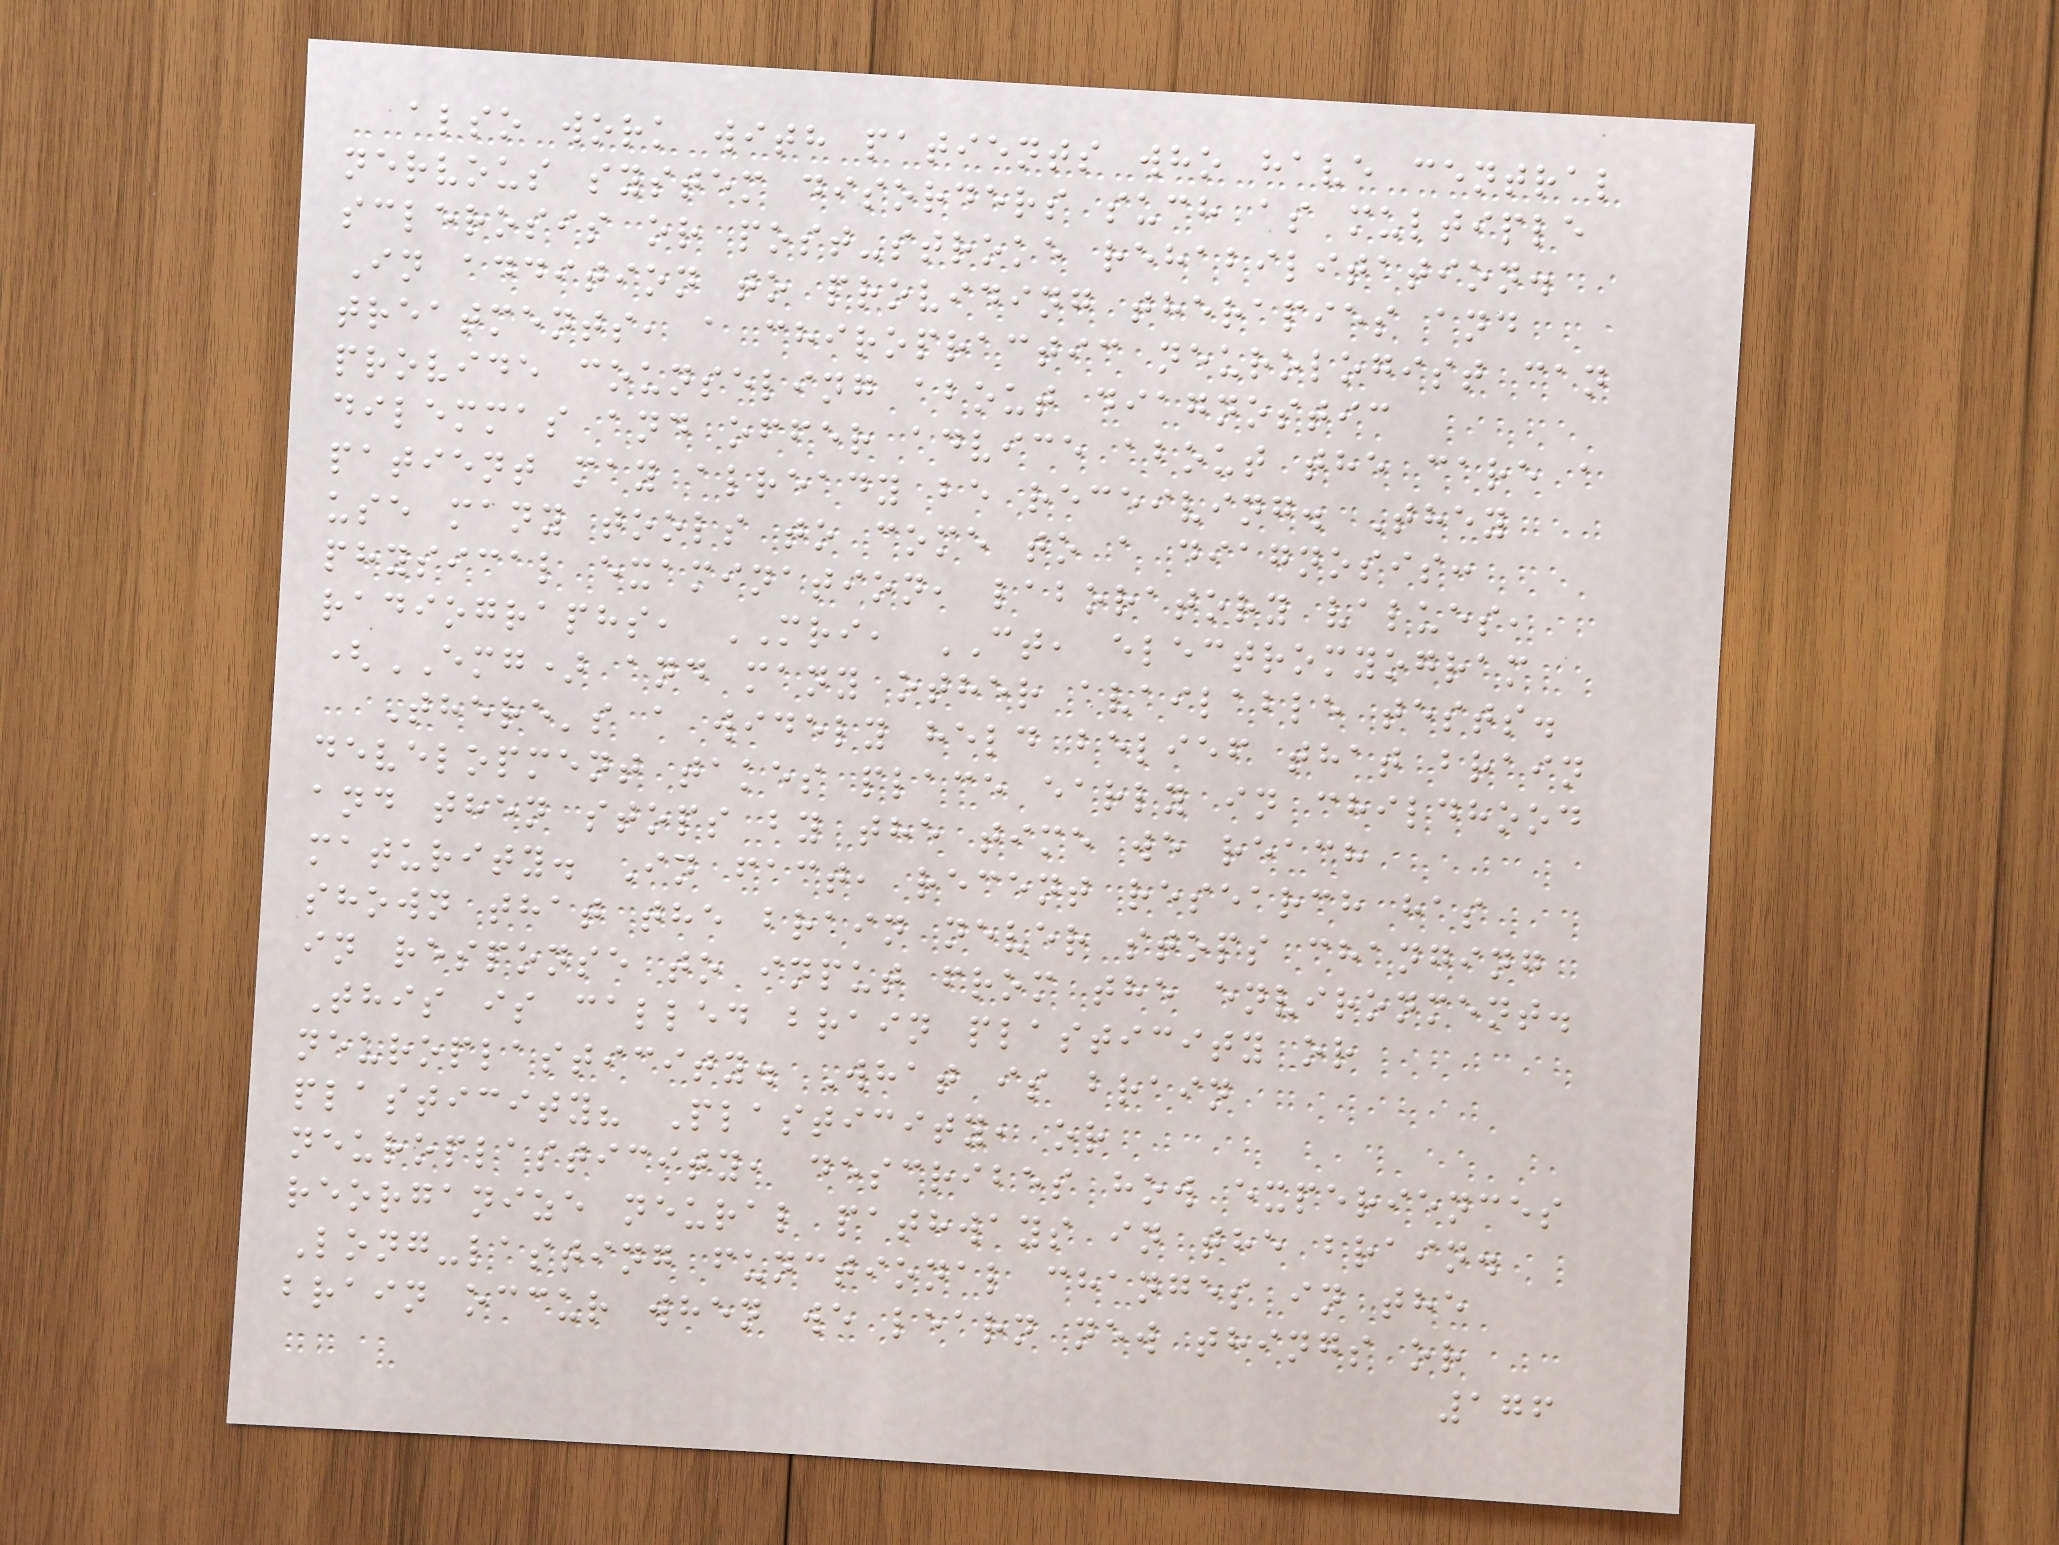also work with patients who have central
nervous system disorders such as multiple
sclerosis or post-stroke rehabilitation.
In addition to providing therapies and
treatments, a chiropractic neurologist can
provide counseling about diagnostic
dilemmas and offer advice about the care a
patient may already be receiving. They
use many tools to come to a diagnosis:
physical examination, laboratory values,
radiographs, MRI, CT, electromyogram
(EMG) and many other available tests.
There's a widely held belief that brain
development takes place early in childhood
and then stops by the time we reach
maturity. In fact, recent research has
shown that the brain never stops changing
in response to input from the environment.
This is called brain plasticity or
neuroplasticity. What is brain
plasticity? Plasticity, or
neuroplasticity, describes how experiences
reorganize neural pathways in the brain.
Long-lasting functional changes in the
brain occur when we learn new things or
176
